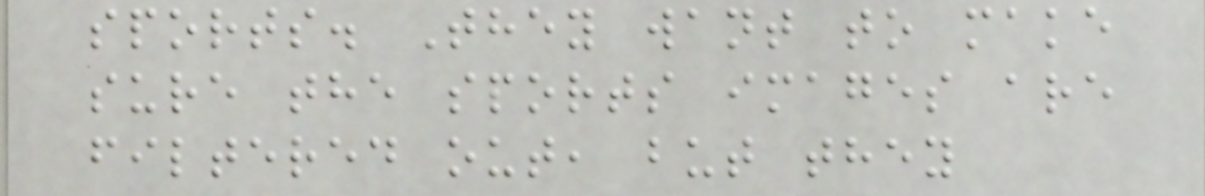sports. They want to make
sure the sports images are
filtered out, but they
